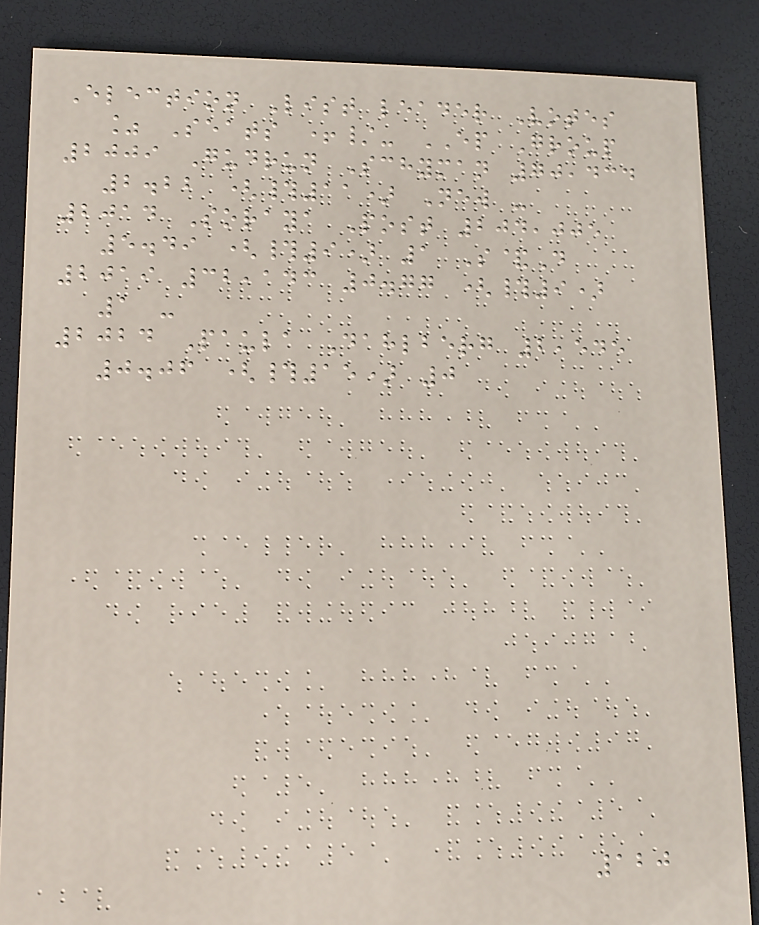Election List leader Votes
% Seats +/- EP Group
2009 Gudrun Schyman 70,434
2.22 (#11) New -
2014 Soraya Post 204,005
5.49 (#9) 1 S&D
2019 32,143 0.77 (#9)
1 -
2024 Paula Dahlberg 2,545
0.06 (#15) 0
120
